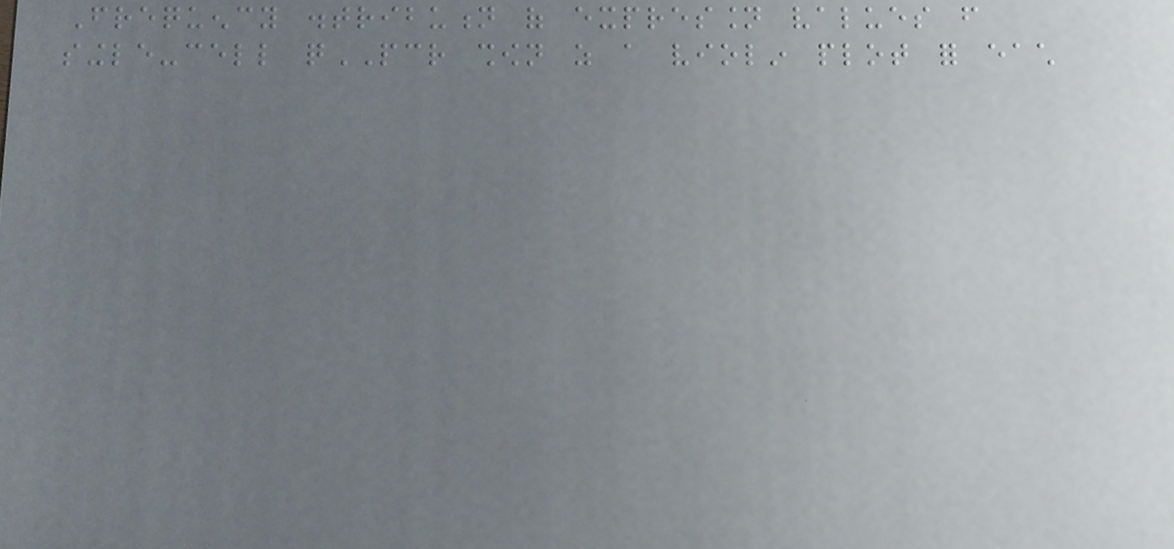Frequency distribution of expression values from
single-cell qPCR shown as a violin plot for each
